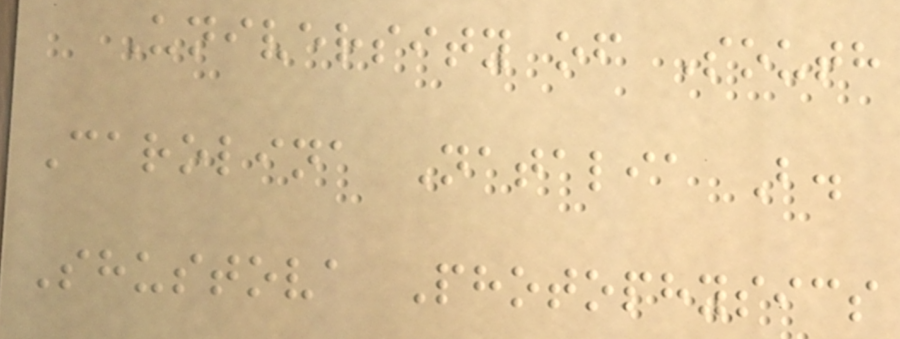University of South
Carolina Natalia B.
Shustova Photophysics
